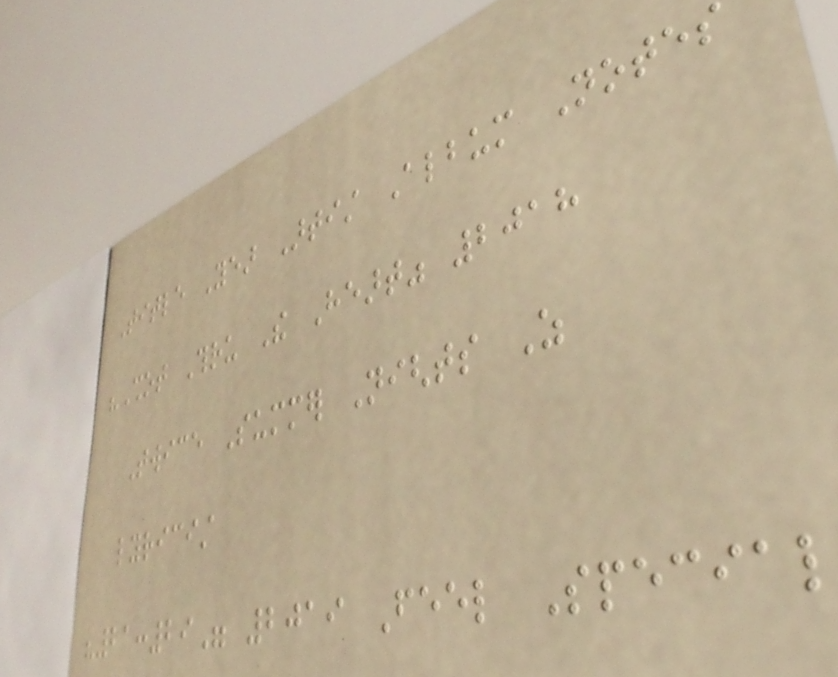Title Year Artist Album Notes
"Shot Thru The Heart" 2018
Twice Summer Nights As
lyricist
"21:29" 2019 Feel Special
